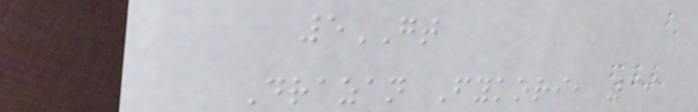5GT
Drazan Fykori, 39
